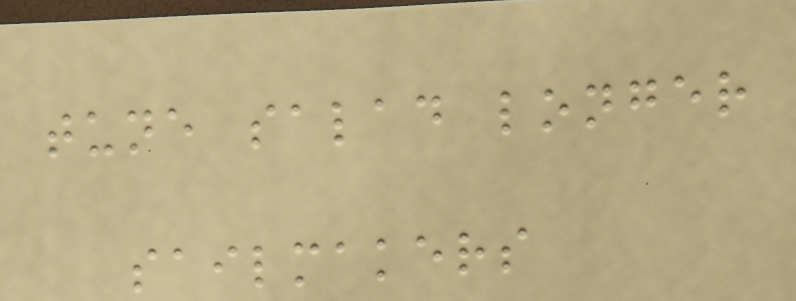tune salad longer
sailmakers
